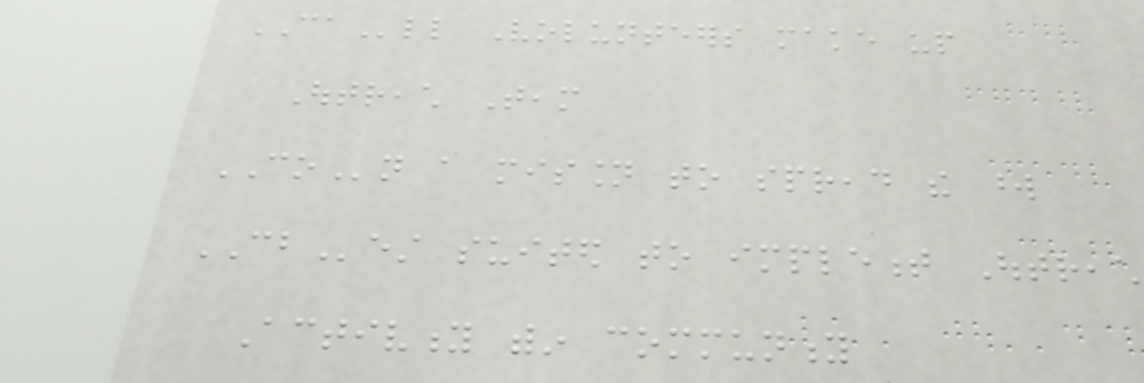CAll Volunteers make up
Outreach Team
COn a mission to spread the word
CBest suited to implement Outreach
Activity within community
